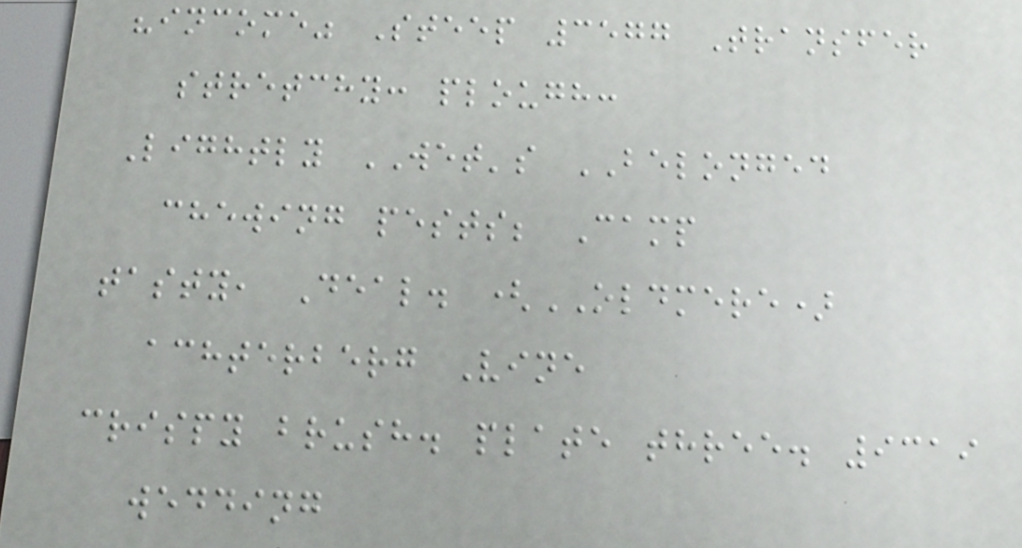"income" Steep 3577 Transfer
stretchy: plough:
Lightly WET's BELONGED
chewing pests; Camp
tasty, Deal. (OLDMERE)
achterberg Vine
crispy brush. plate three. 9319
wedding
